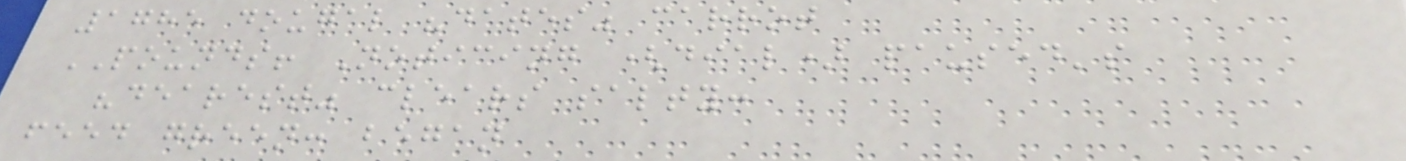1785 dougal "dates" carrot
POUNDS! Noticing (dial) paused's
"dearest" clears salty:
feed green: began
